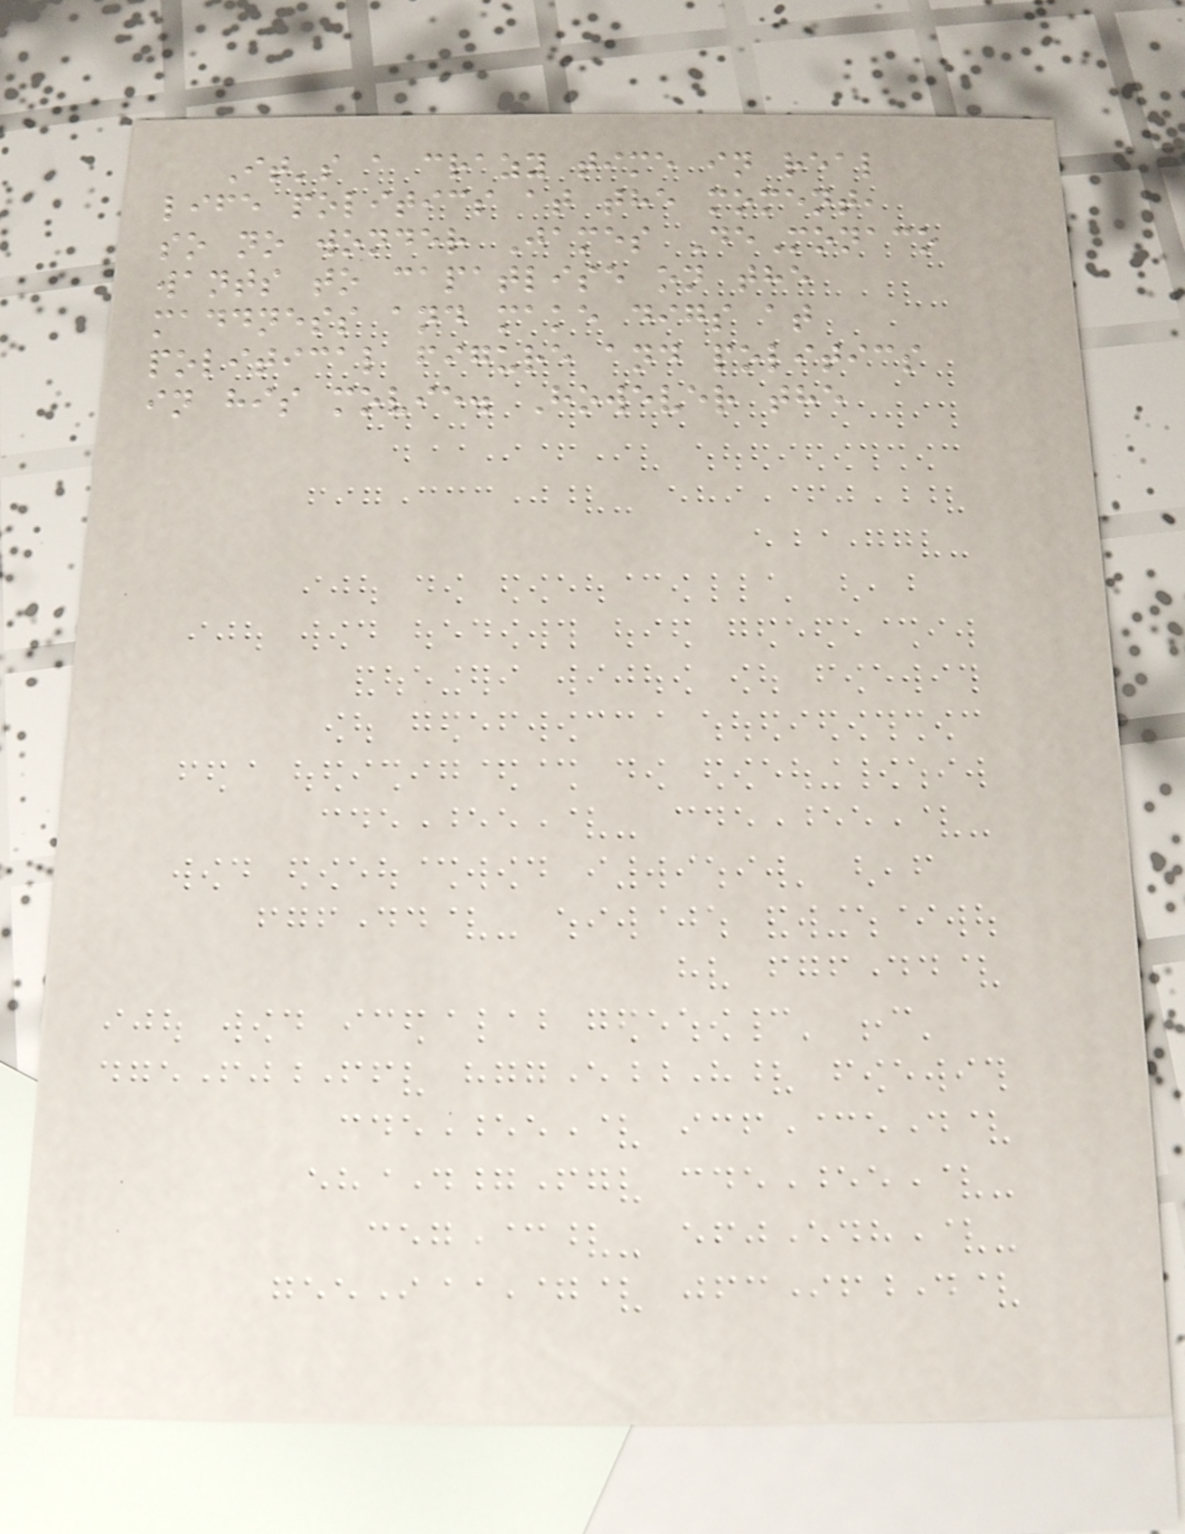It's a crazy time in real
life politics at the moment,
so no wonder James DeMonaco
wants to capatlise on the
maddness and make digs at
political figure and politics
in his movie. However the
